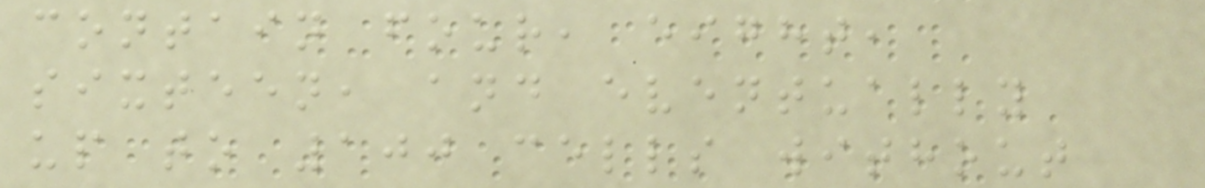contain four, eight,
sixteen, and eventually
up to 100 cells without
